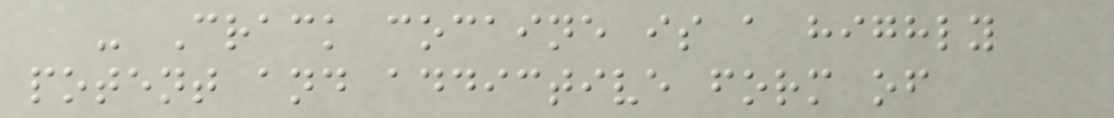- Crack cocaine is a highly
potent and addictive form of
